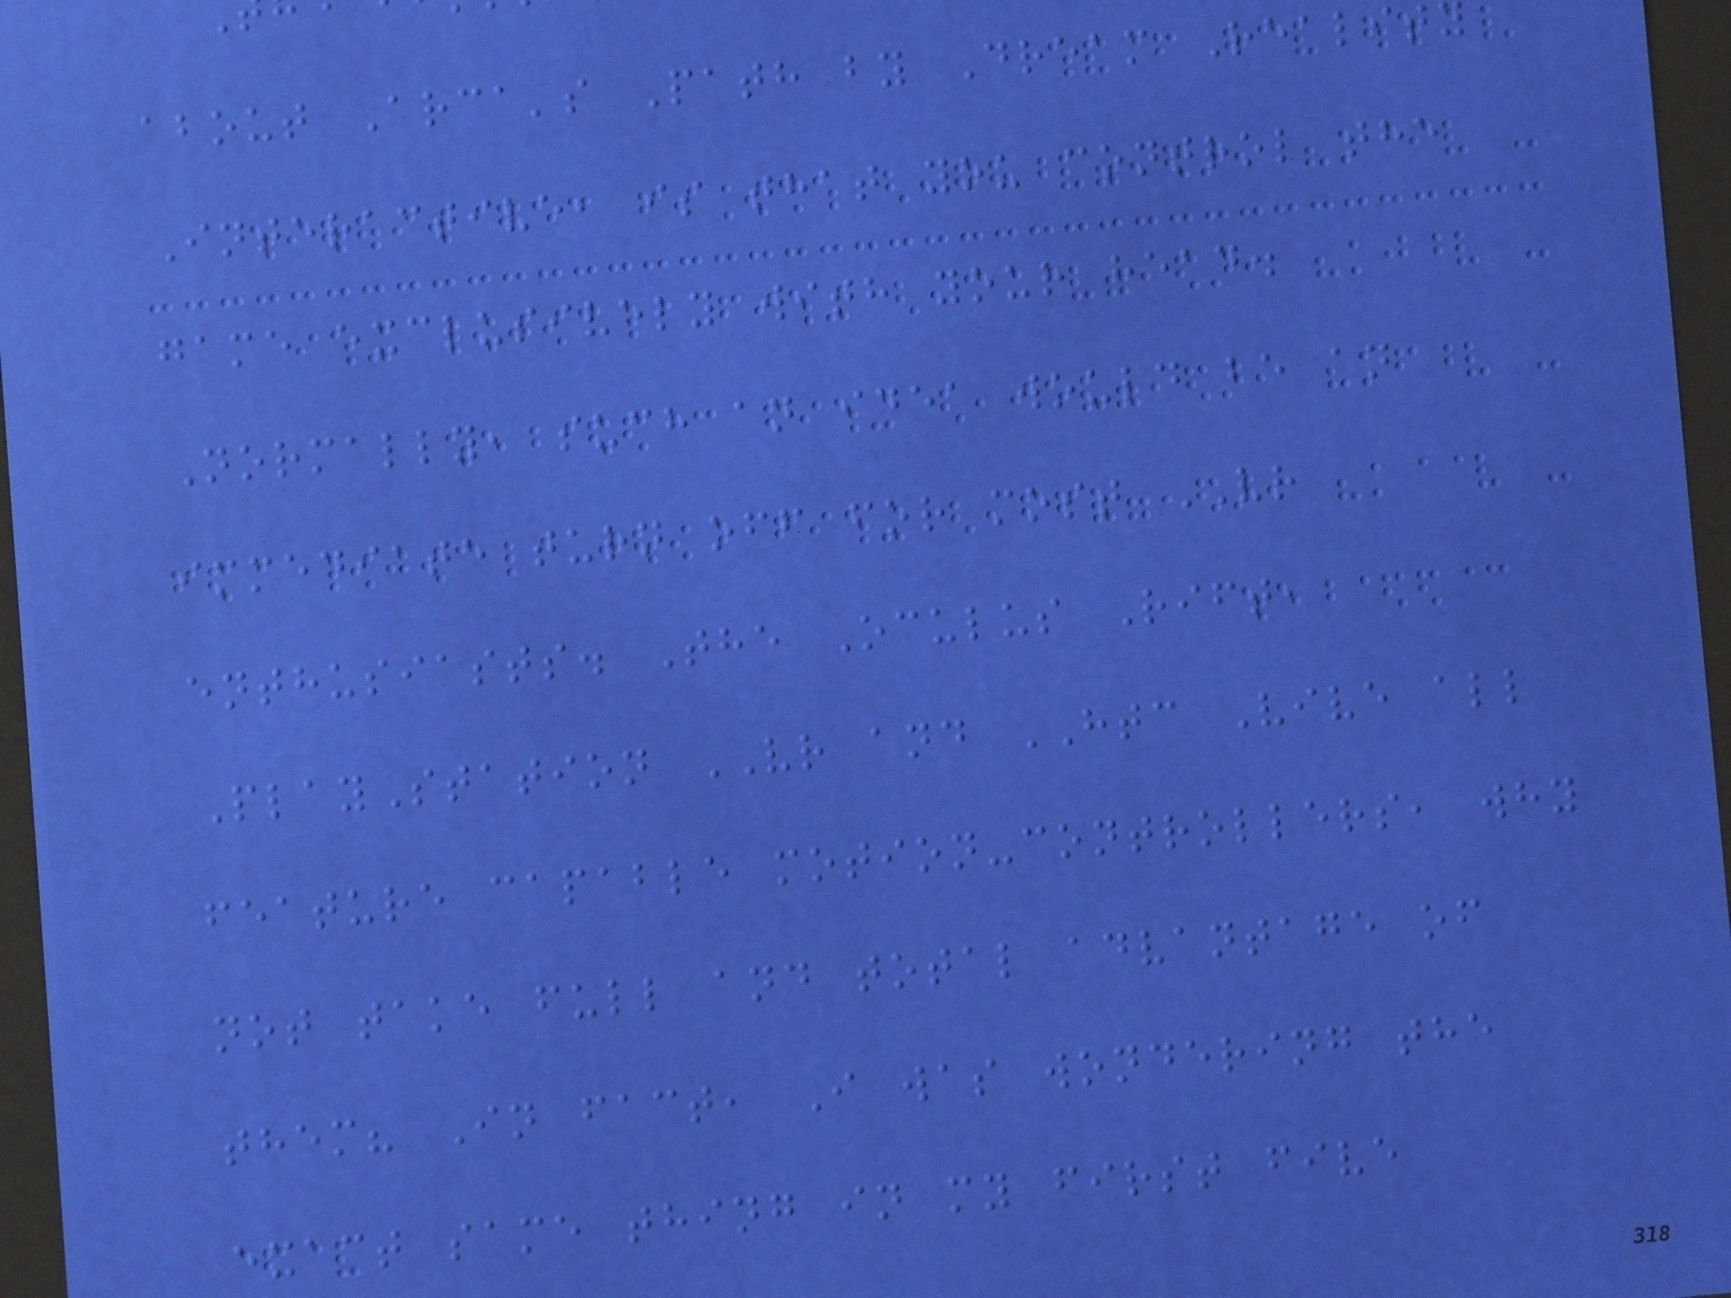about Arca's Path by Dream Realit
Interactive, is that you control the
game exclusively with your head.
Normally, such an idea would be an
immediate turn off for most VR
enthusiasts. The Oculus Rift,
PlayStation VR and HTC Vive all
feature capable motion-controllers, why
not take full and total advantage of
them? In fact, I was wondering the
exact same thing in my first five
